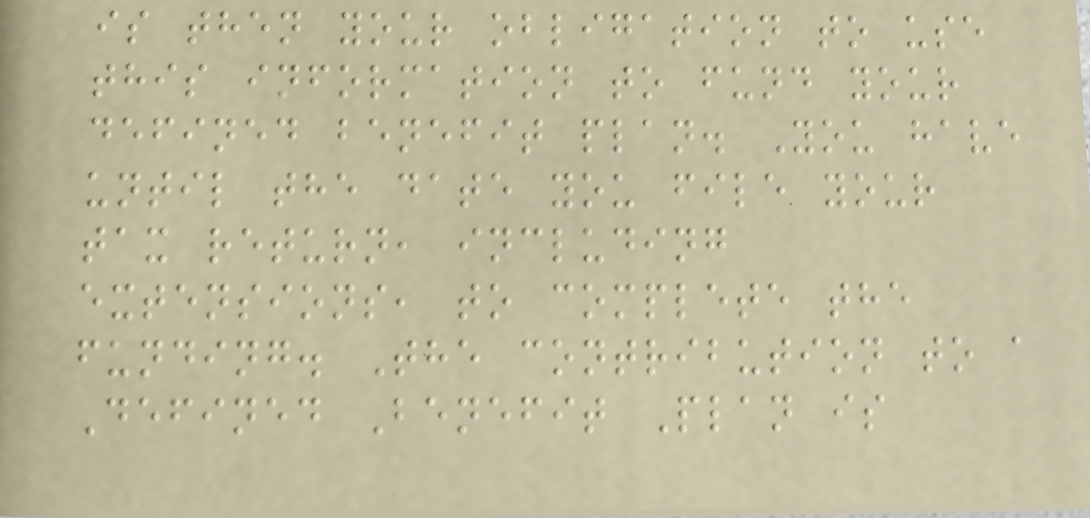is then your obligation to use
this information to fund your
defined benefit plan. You have
until the date you file your
tax return, including
extensions, to complete the
funding. The contribution to a
Defined Benefit Plan is
